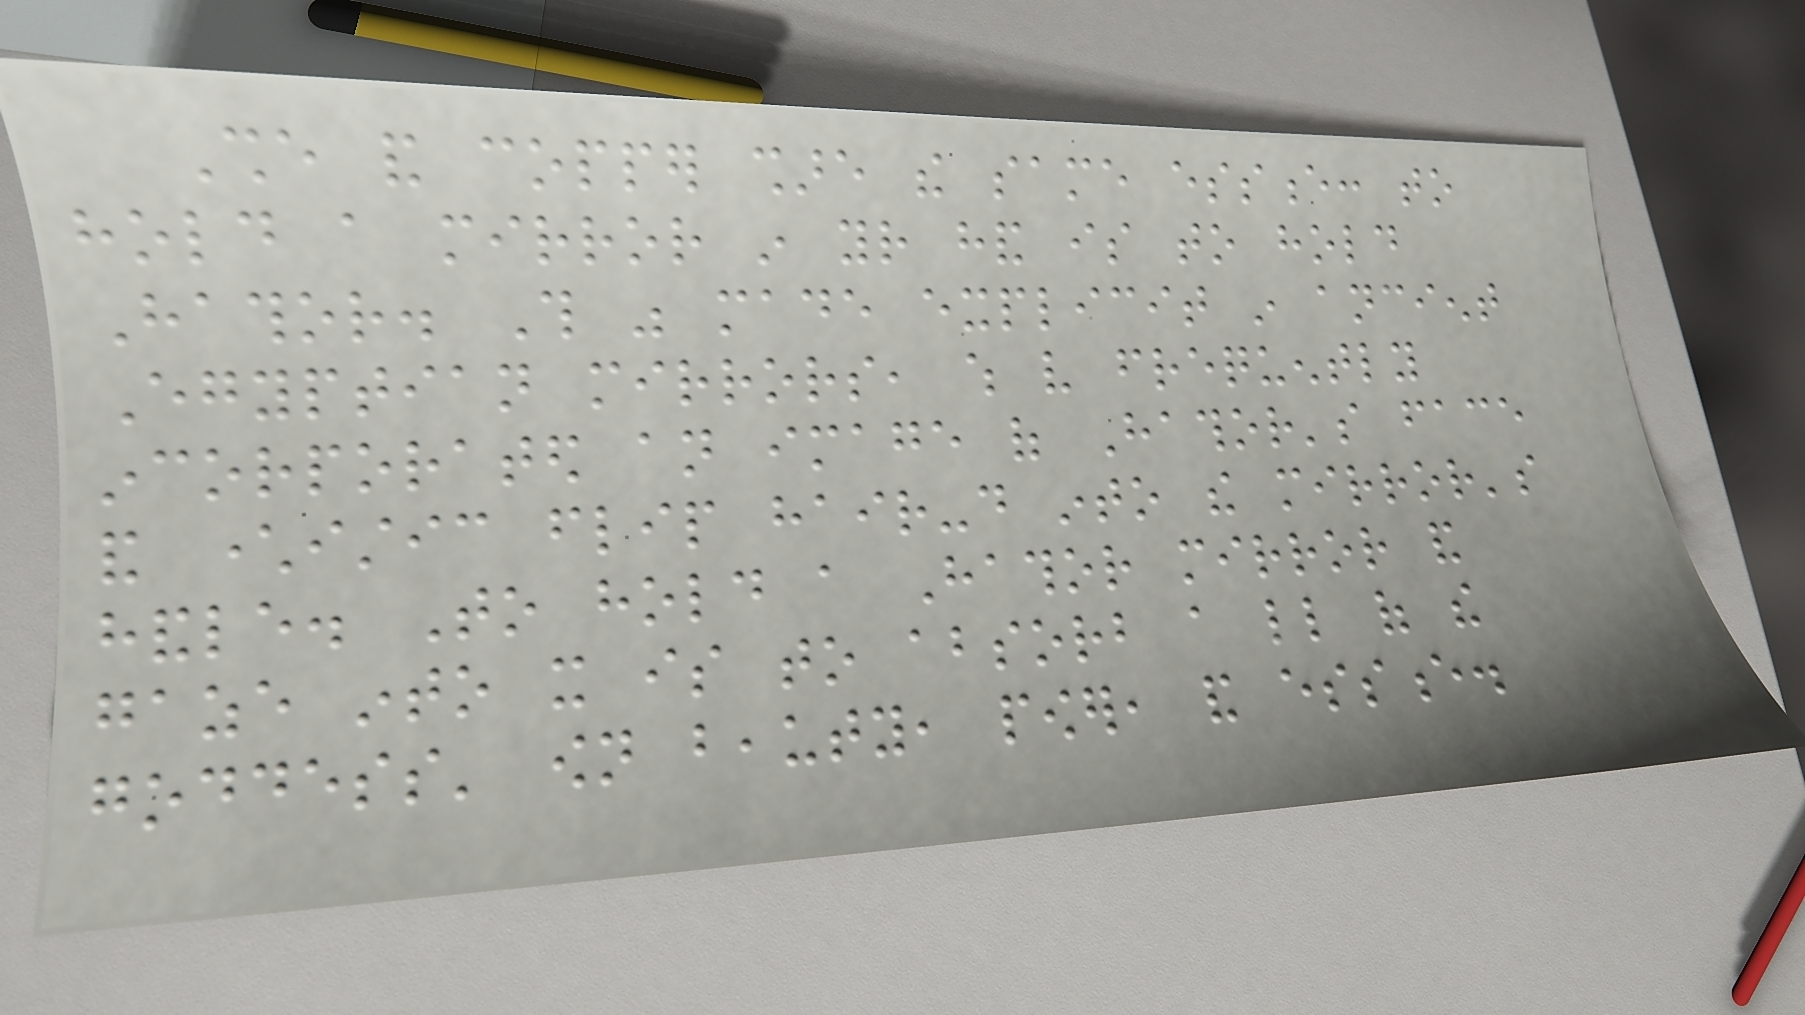She and copper share the same essence: to
hold a mirror in your hand is to hold
Hathor. This was made explicit in ancient
Egyptian mirrors, which very frequently
incorporated an image of Hathor's face
and characteristic flip hair-do into the mirror's
handle. To hold a Hathor mirror and
gaze into it is to absorb a little of the
goddess' own beauty, power, and essence.
